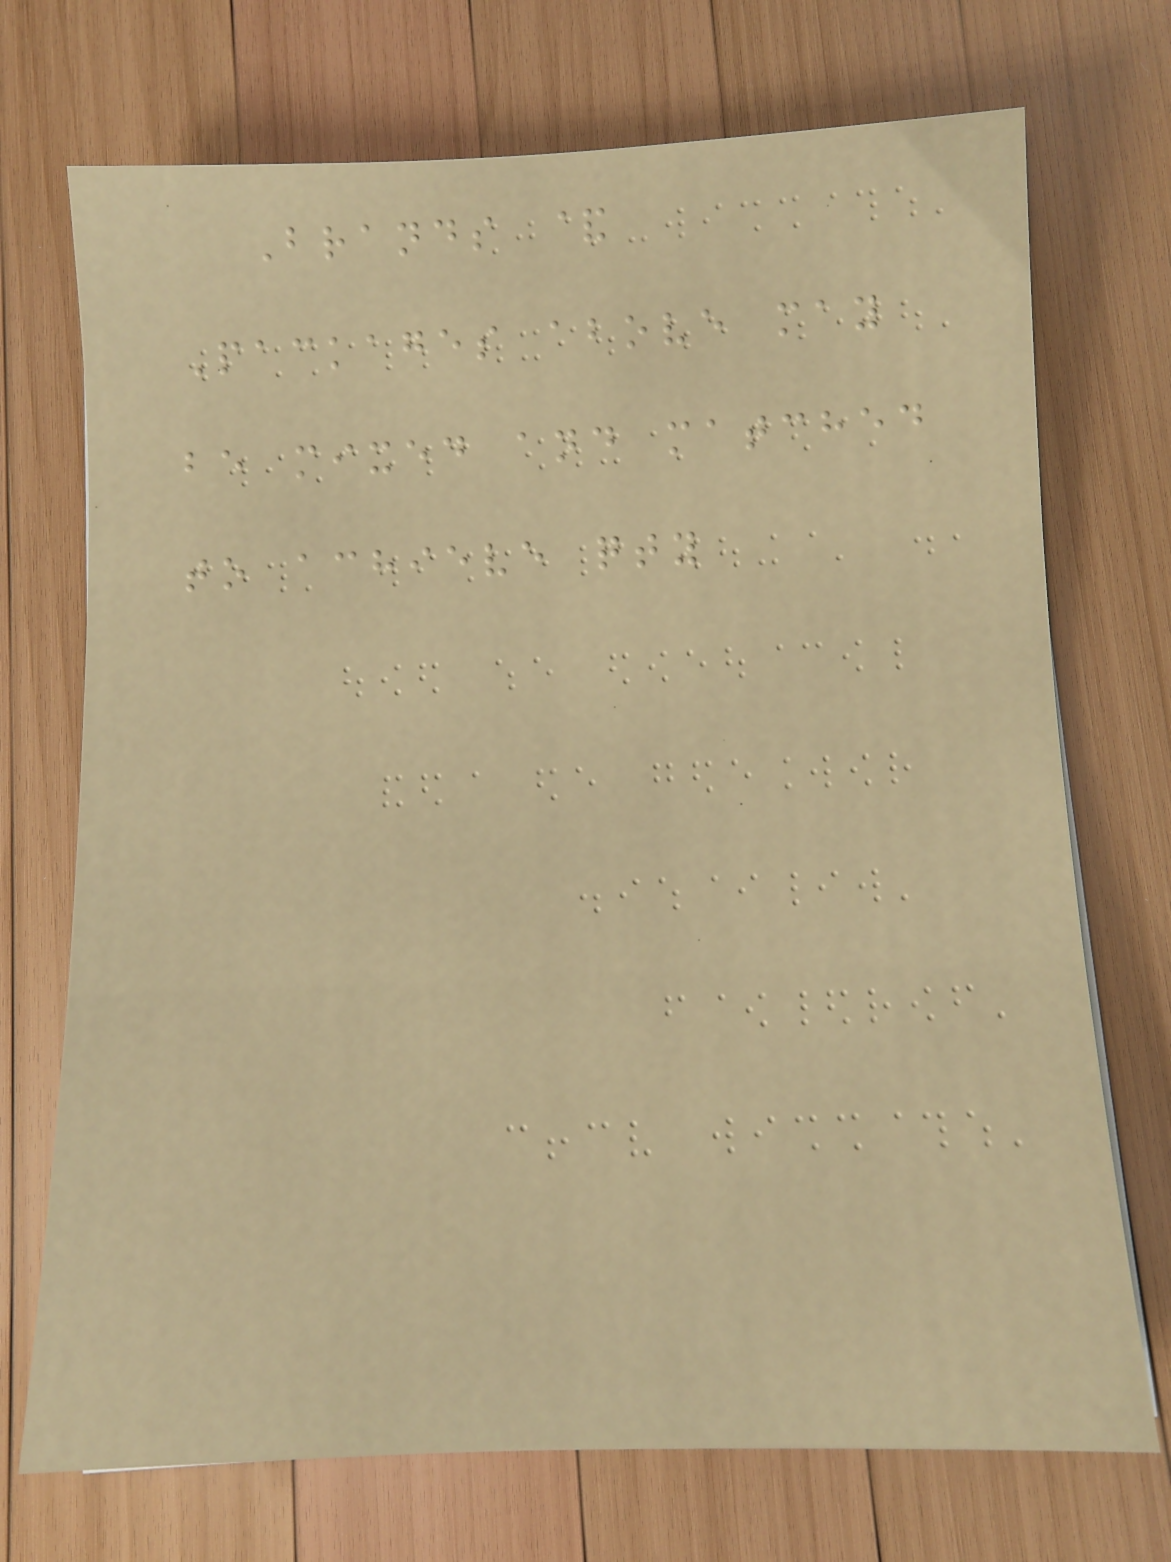Brands &
Packages above may
be mixed and matched
to achieve qty
